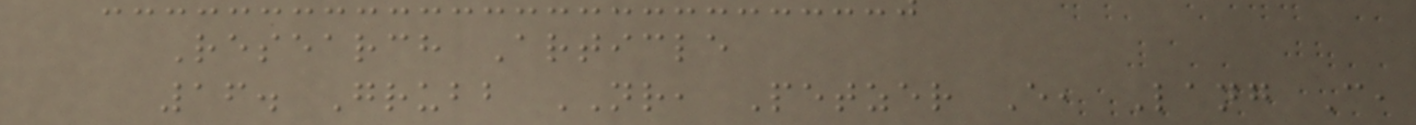Research Article
16. Grubb NR, Petzer E, Lang C,
